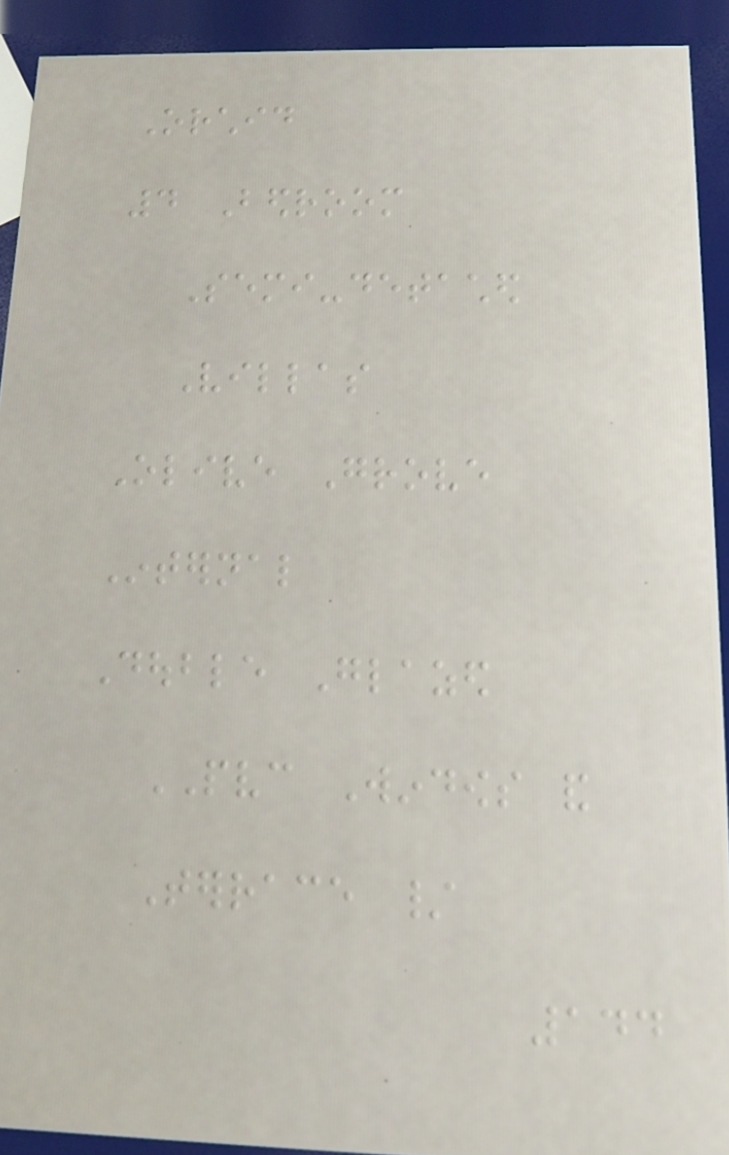Orchid
4 Bedroom
Semi-detached
Villas
Olive Grove
Internal
Double Glazed
PVC Windows and
Terrace /
144
